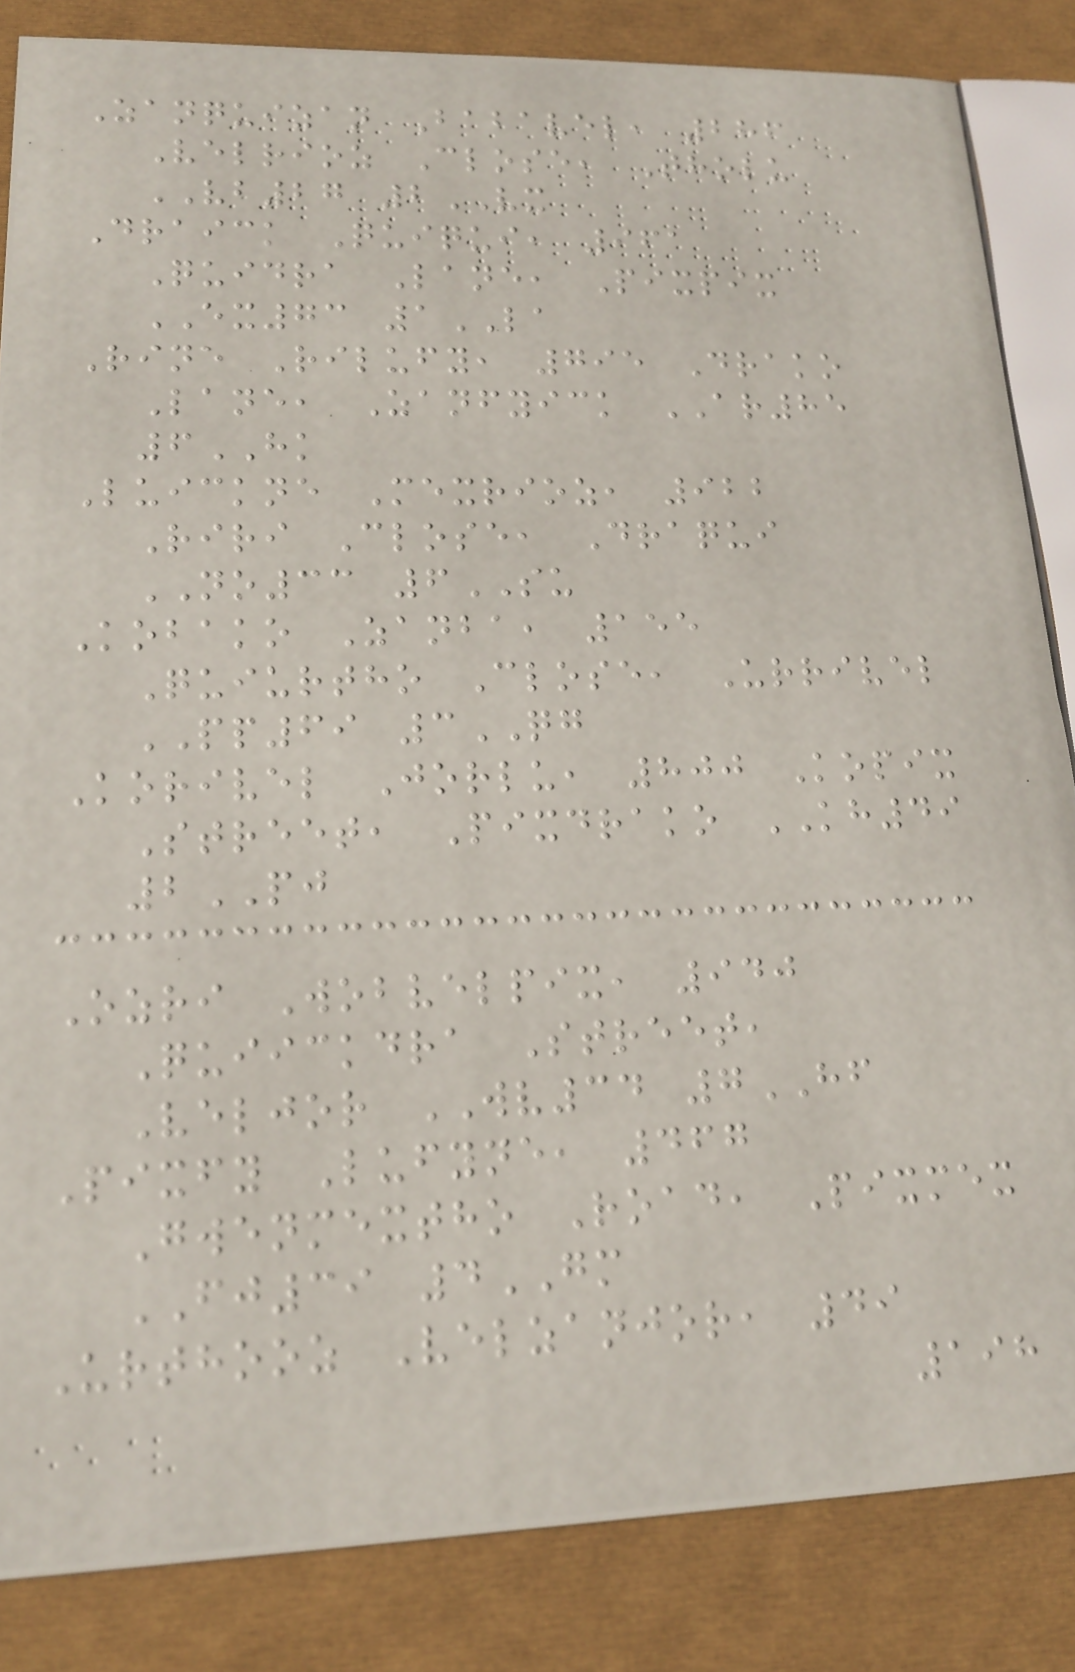Zanquizan Babavel, 286
Velrioz Close, Tholu
VB27 2VX
Draick Quiqui, 961
Quidra Lane, Pixpix
EX73 1LA
Rine Rilufy, 795 Drako
Lane, Zanfyick AR85
6HK
Luickne Mexrioz, 922
Riri Close, Draqui
NO33 6SU
Kobako Zanba, 155
Quiurtho Close, Urrivel
PP69 3QG
Korivel Jorlu, 800 Kopix
Street, Pixdrako KH49
2PJ
Ozri Wobvelpix, 940
Quiickdra Street,
Veljor WV34 7HF
Pixfy Lufyne, 467
Gwenmextho Road, Pixmex
FJ39 4GM
Urthooz Velzanjor, 49
198
